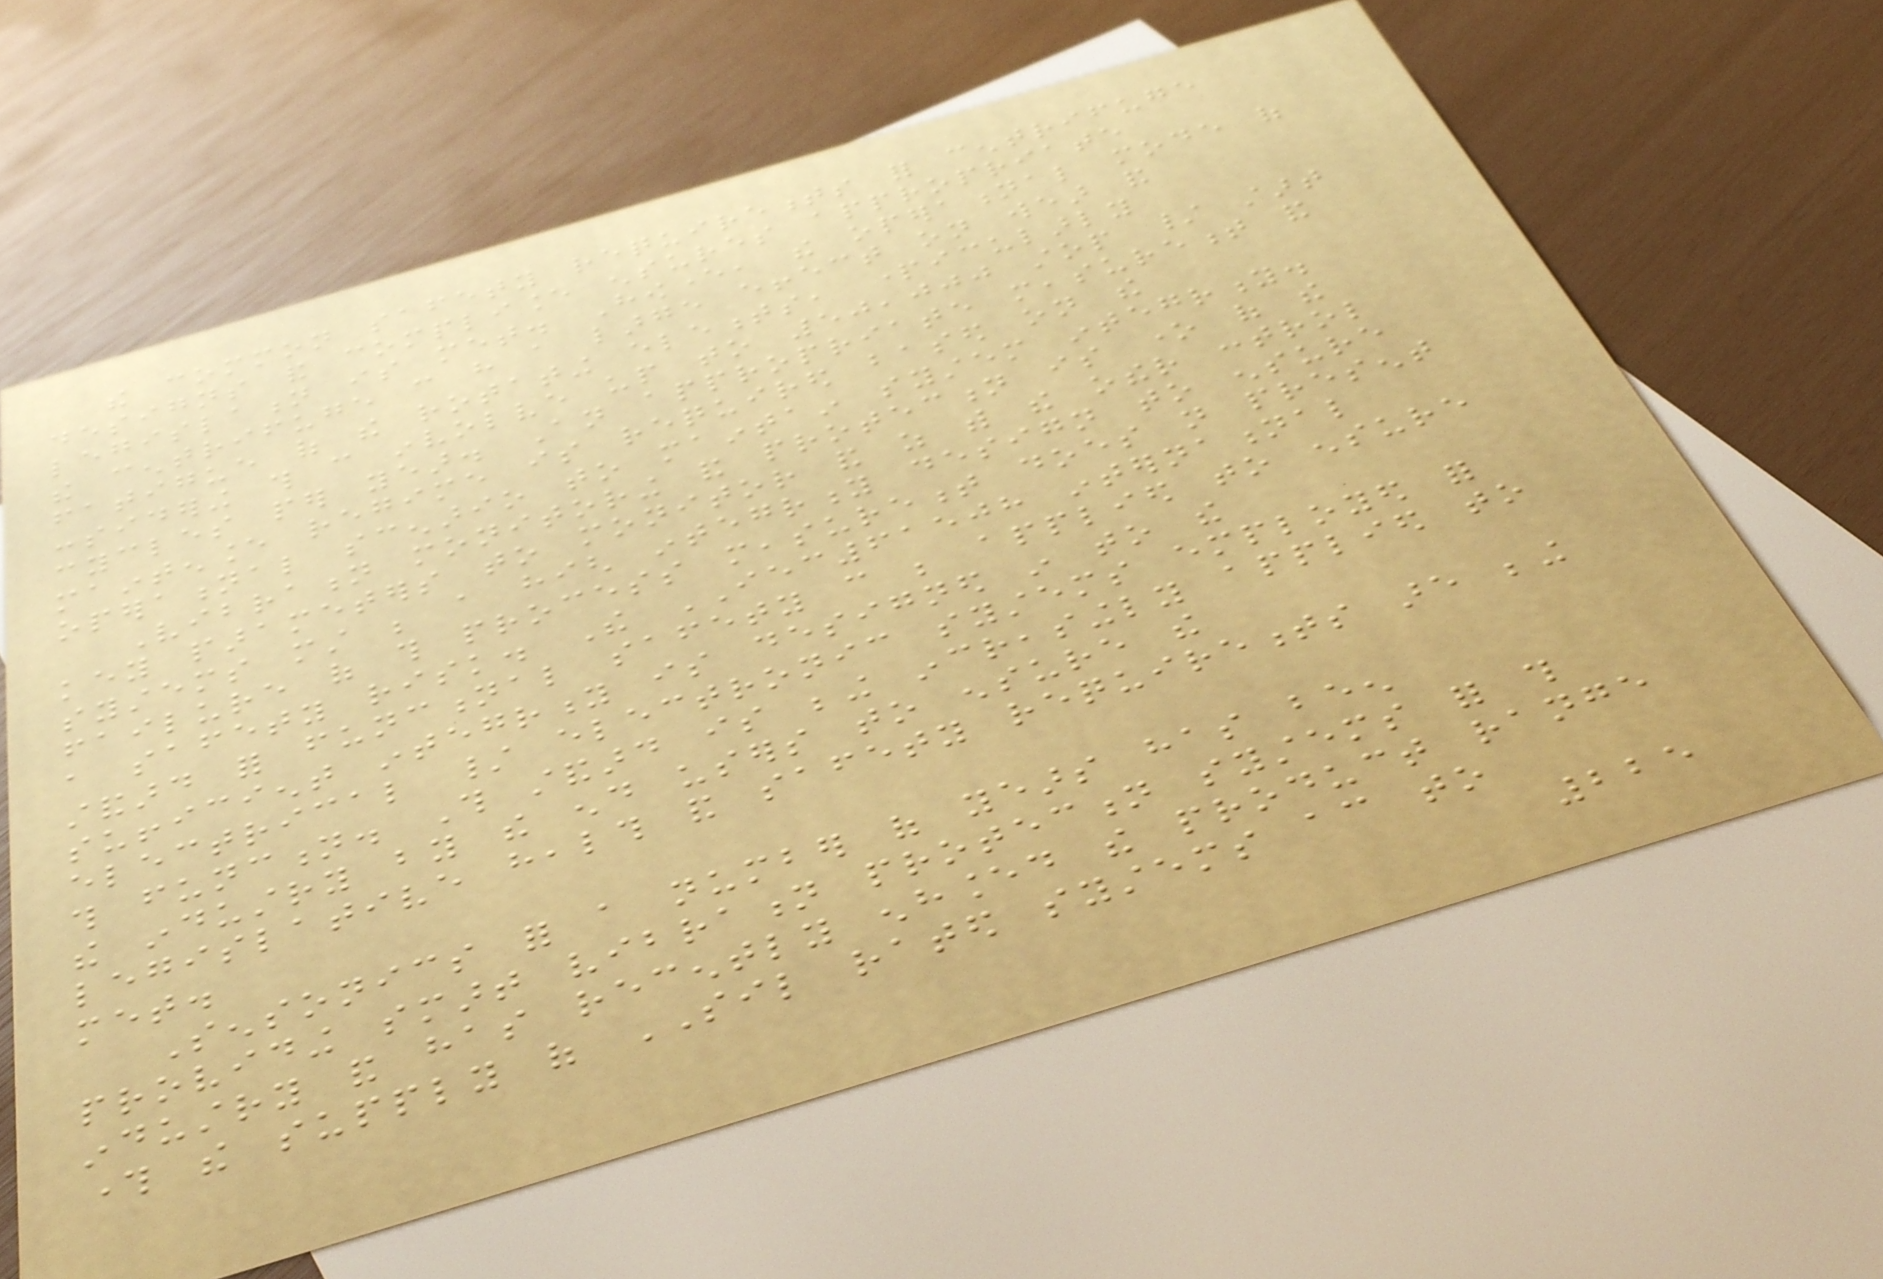the common safety requirements for centrifuge
designs and compliance ensures appropriate
legislation is met. However, the operational mode of
the centrifuge can have a large effect on wear and
fatigue of the rotating elements, particularly
considering this can involve up to 50,000 stop / start
cycles per year. An appropriate measurement and
maintenance regime is required based on the
operational scenario to maintain system integrity.
Vibration monitoring and protection is one of the
key parameters to monitor and as with the other control
systems must be a high integrity design to ensure
failure of this process measurement does not present
a safety risk. The IEC61508 international
standard for functional safety can be applied to ensure
sufficient integrity is designed in to the
electrical / electronic systems employed for
this function. This standard is being increasingly applied to
the industry by the end users to ensure the
legislative health and safety requirements are being
met.
Sensonics for a number of years has been
providing smart vibration protection systems for this
industry and has recently enhanced the product range
through the supply of SIL rated systems according to
225
